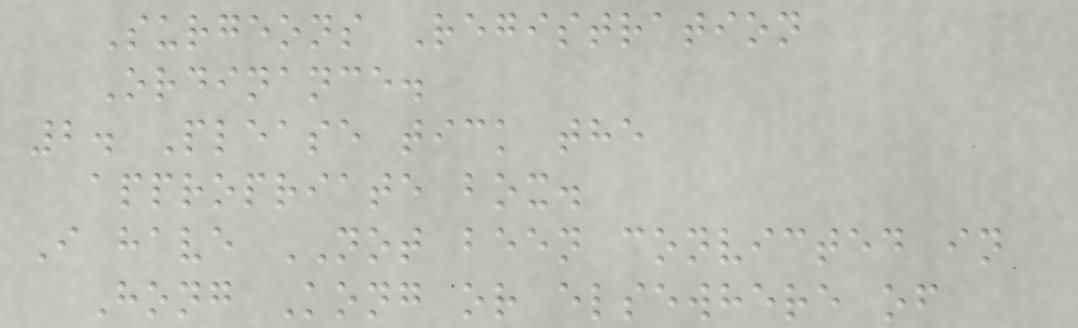Surgeons Registration
Ordinance.
2. Please tick the
appropriate box.
I have NOT been convicted in
Hong Kong or elsewhere of
